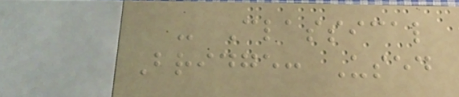- Classical
Bridge: Used
